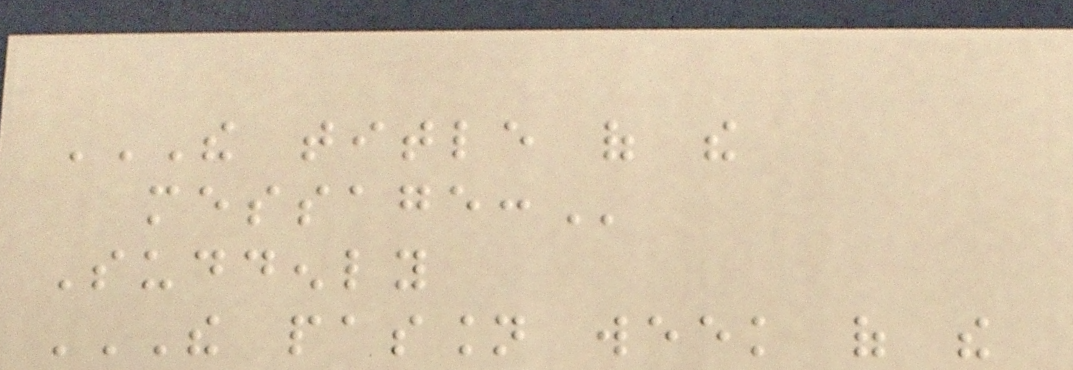THE TITLE OF THE
MESSAGE:
Suddenly
THE PASSION WEEK OF THE
